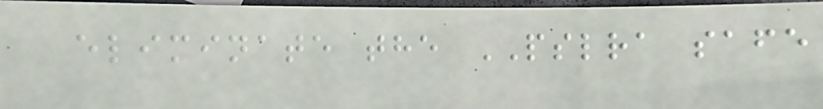eliminate the PSLRA safe
